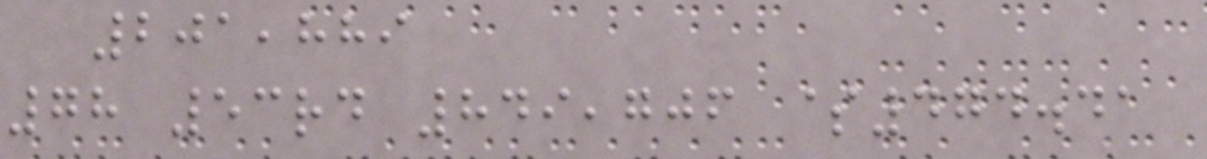201,889
78 53rd 849,706 $474.41
